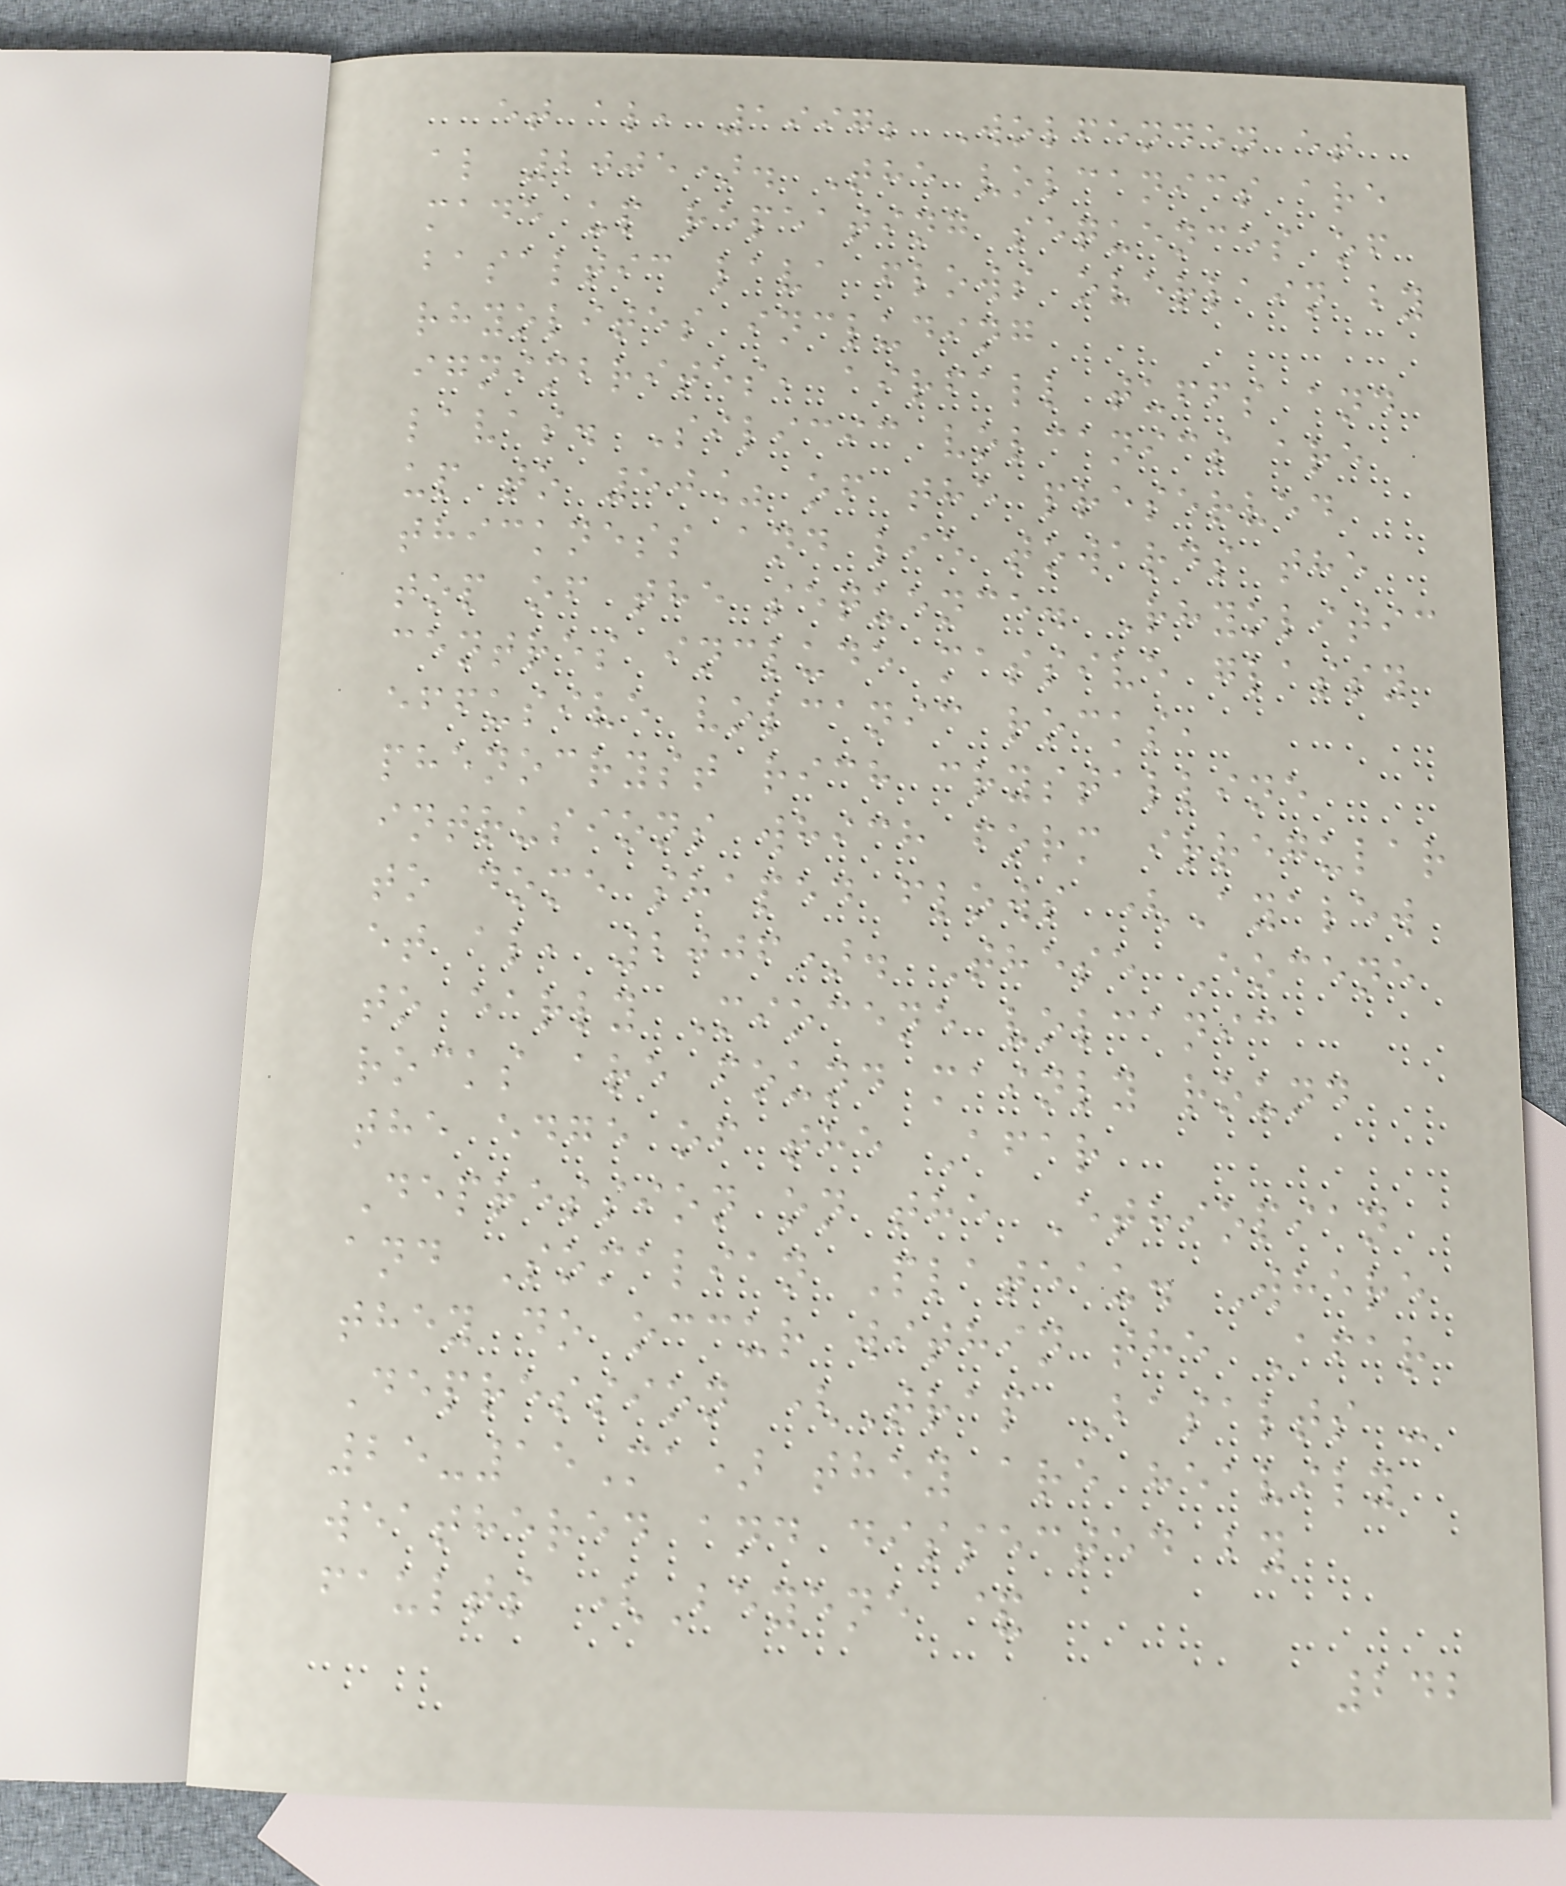et al, 1997; Wolfenden et
al 2005). The volcanics are
made up repeating sequences of
basaltic lava flows overlain by
rhyolites including
ignimbrites, airfall tuffs and
lavas. Silicic volcanics are
up to 50% of the preserved
thickness and lie towards the
top of the sequence. Rhyolitic
centres include massive glassy
effusive volcanic rocks,
phenocryst rich crystalline
intrusions which form irregular
to dome shaped flows (Ayalew
et al, 2006). These Eocene
to early Miocene volcanic
rocks are found mainly round
the edge of the Afar
Depression on the Ethiopian
and Somalian Plateau. Where
they do occur within the Afar
Depression (Trap Basalts -
25-15Ma) they are heavily
weathered and dissected by
faults (Beyene &
242
